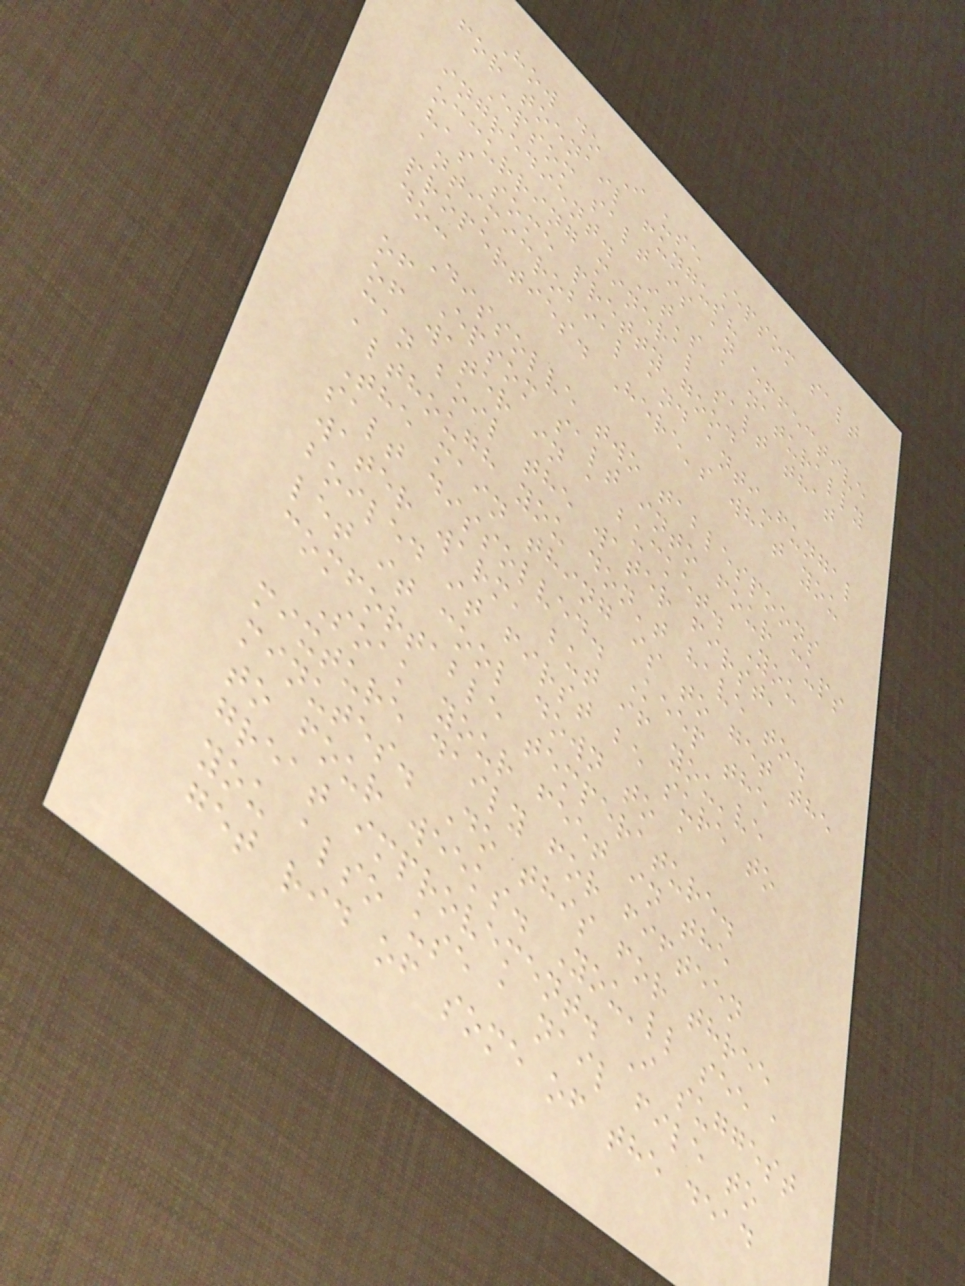How do I use Epsom salt
for toenail fungus?
Epsom salt is an effective
ingredient. It's a naturally
occurring mineral salt that
has some pretty good
antimicrobial and anti-fungal
properties. Here's what you
do:
Dissolve two tablespoons
of Epsom salt into four cups
of water in a bucket. You
can boil the water first,
although you don't have to.
The main thing is to get the
salt dissolved. Keep the
water warm, but if you've
boiled it first be sure to
let it cool down to a
comfortable temperature.
Soak your feet in the
mixture daily for fifteen
minutes. Do this for three
to four weeks. You'll see a
great improvement. I suggest
you also use a nail file to
get rid of some of the dead
